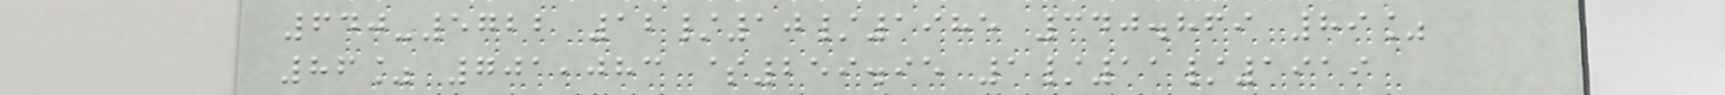640-5722 12/10/1985 340.869 89%
86% 701,083 $259.95 1/11/1919
